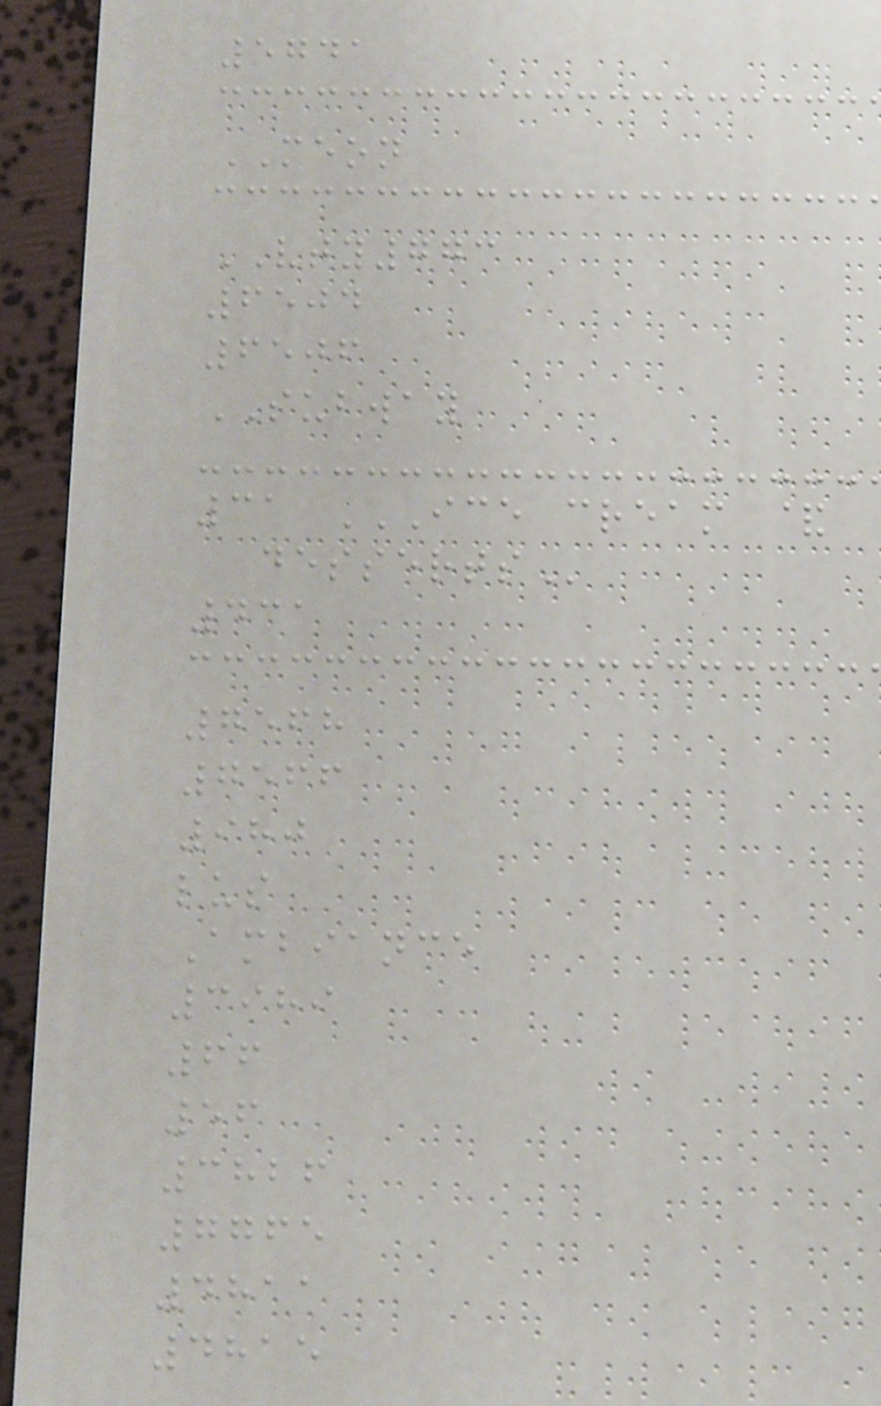5741
MEON
VTY773
6504
6506
SUBWAY
31 ICE CREAM &
DESSERTS
431
7568
7566
980
lus
Ambiance
3989
66
56
3826
7765
4811
4815
